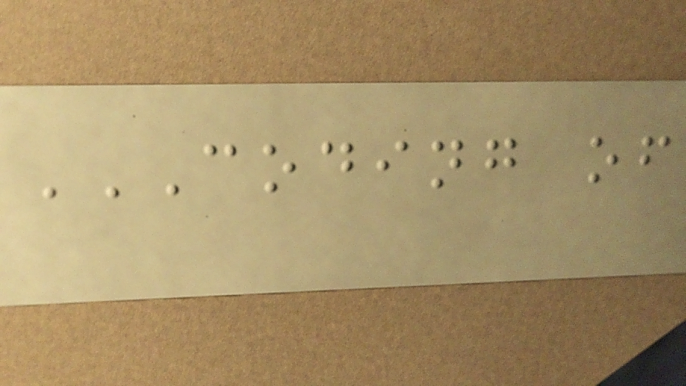CODING OF
